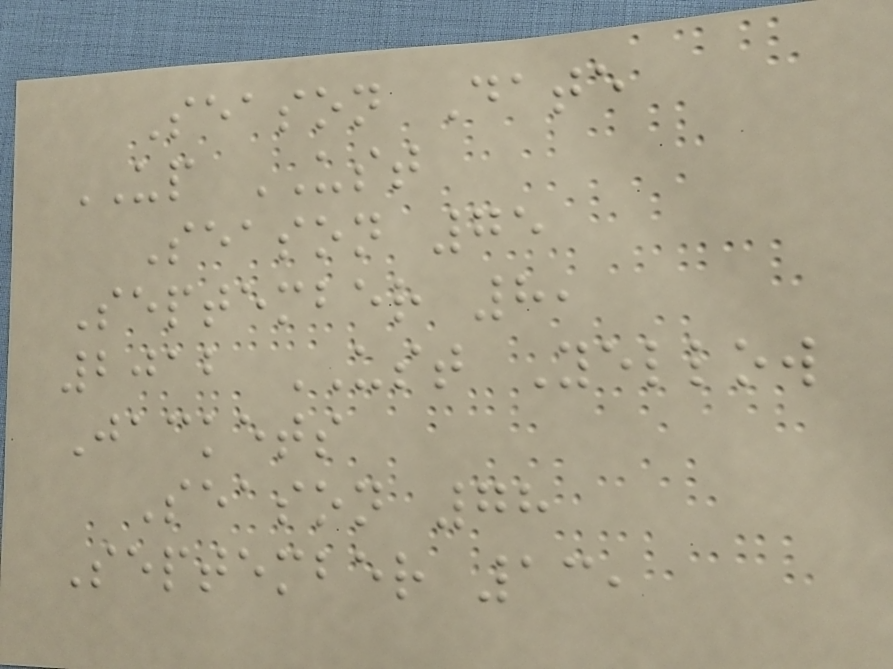Season Date
UP UST
Season 75
September 8,
2012 UST Yellow
Jackets
Season 78
September 13,
